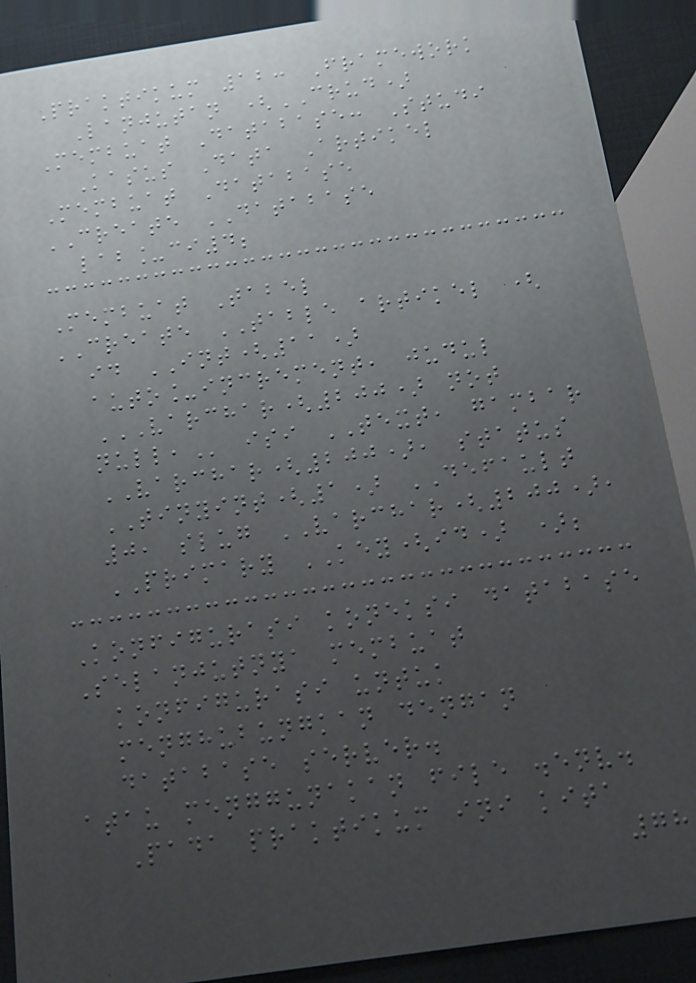Praktikum 12: Framework
Lanjutan (CRUD)
Membuat Database: Studi
Kasus Data Artikel
Membuat Database
CREATE DATABASE
lab_ci4;
Membuat Tabel
CREATE TABLE artikel (
id INT(11)
auto_increment, judul
VARCHAR(200) NOT
NULL, isi TEXT, gambar
VARCHAR(200), status
TINYINT(1) DEFAULT
0, slug VARCHAR(200),
PRIMARY KEY(id) );
Konfigurasi koneksi database
Selanjutnya membuat
konfigurasi untuk
menghubungkan dengan
database server.
atau menggunakan file .env.
Pada praktikum ini kita
78
